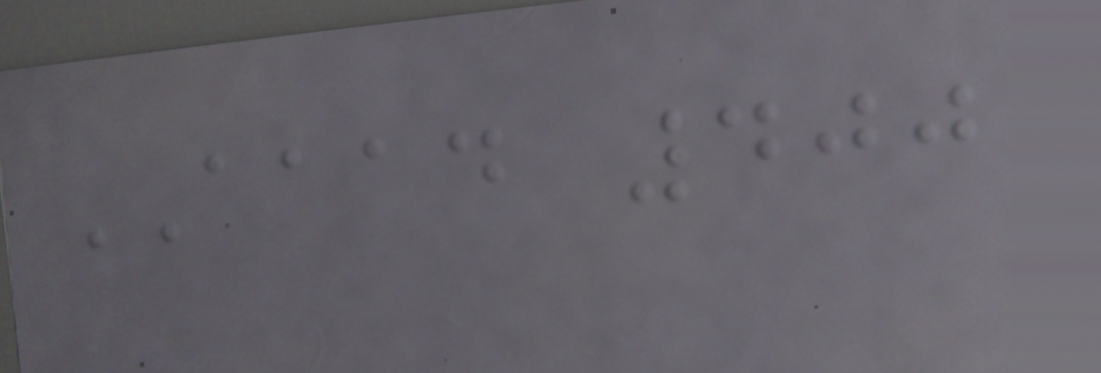AAAD 400
